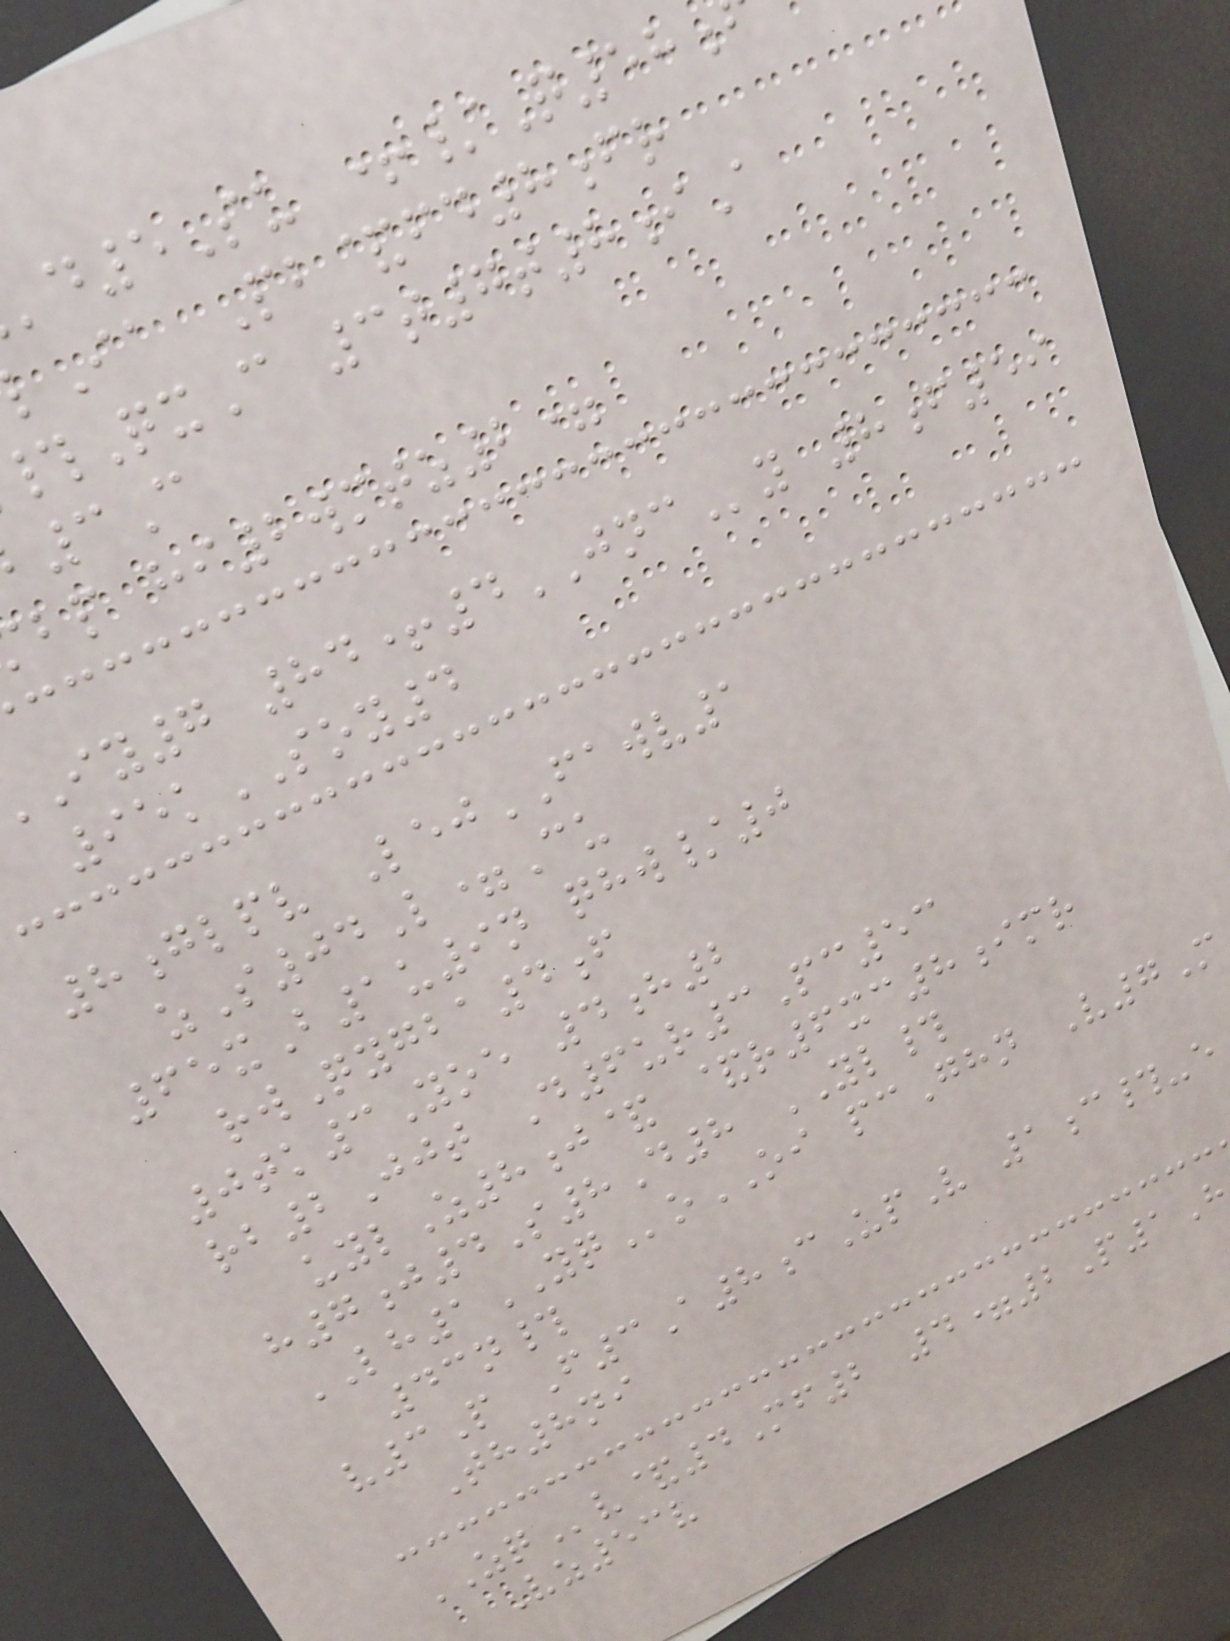d5Su +/Q58
Ia Pb&fd8fr
QxC 3t7t8iA
3C
bp hi2wmtz2=
iy7 84+4JNCy 8f59
95kSOY4
8glpv LejFAWV1
zS04L=Cu
65xB1u9n qhw/0
rwQygba4f
0tk3Yoe 4h2
rb2Jjt D6ur3Pc53
uylZ8j& &r6xc8imr
h7j4S8D8 YL#
LH1YQoOI pcGhn V7M
43n#
v3P F3A8cUpV 1c#-e
Th8ni
ZQv&4Mf2 4=2P1H
Vz53v
